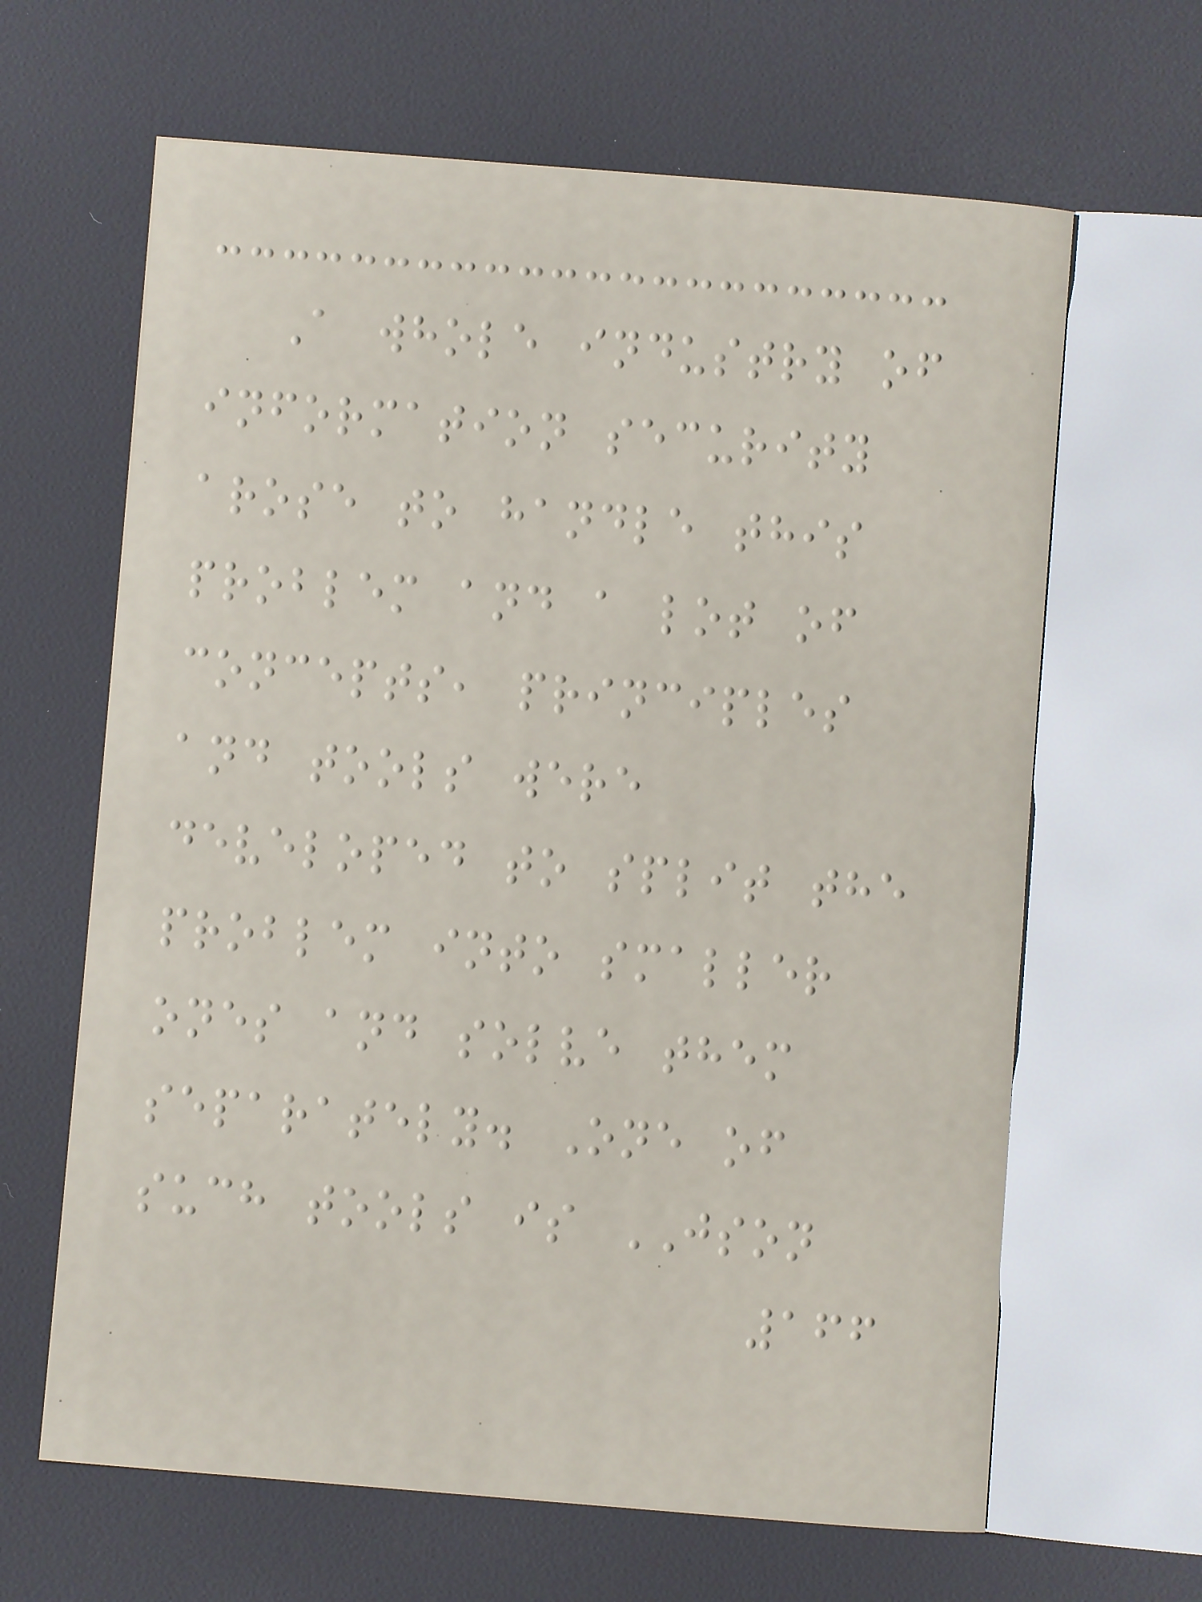A whole industry of
information security
arose to handle this
problem and a lot of
concepts, principles
and tools were
developed to split the
problem into smaller
ones and solve them
separately. One of
such tools is JSON
166
